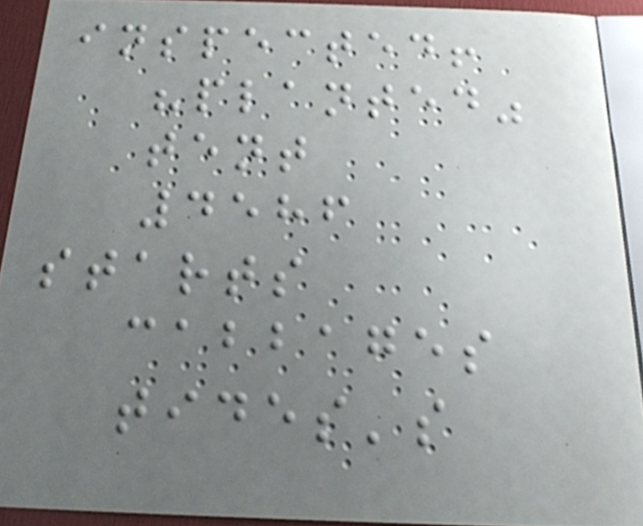inspected!
"planted"
tent
4586
starts
cabbages
tides's
